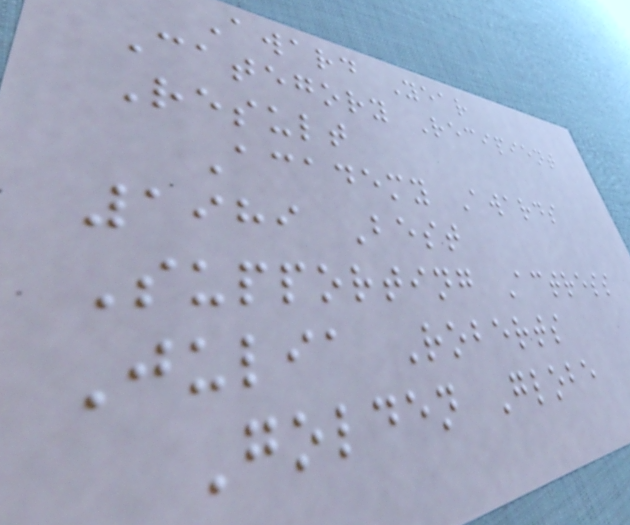Award Year
Category Recipient
Result
Academy Awards
1989 Best
Supporting Actress
Julia Roberts
Golden Globe
